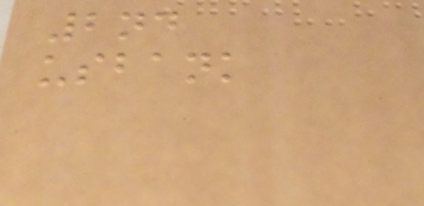2nd
usbank
